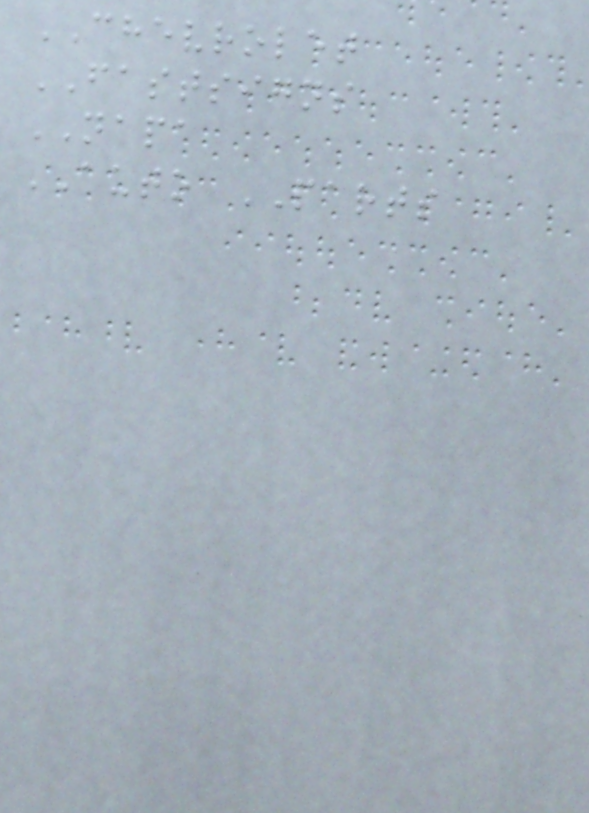CHEVROLET
FASTSIGNS
NAPA
AUTO PARTS
